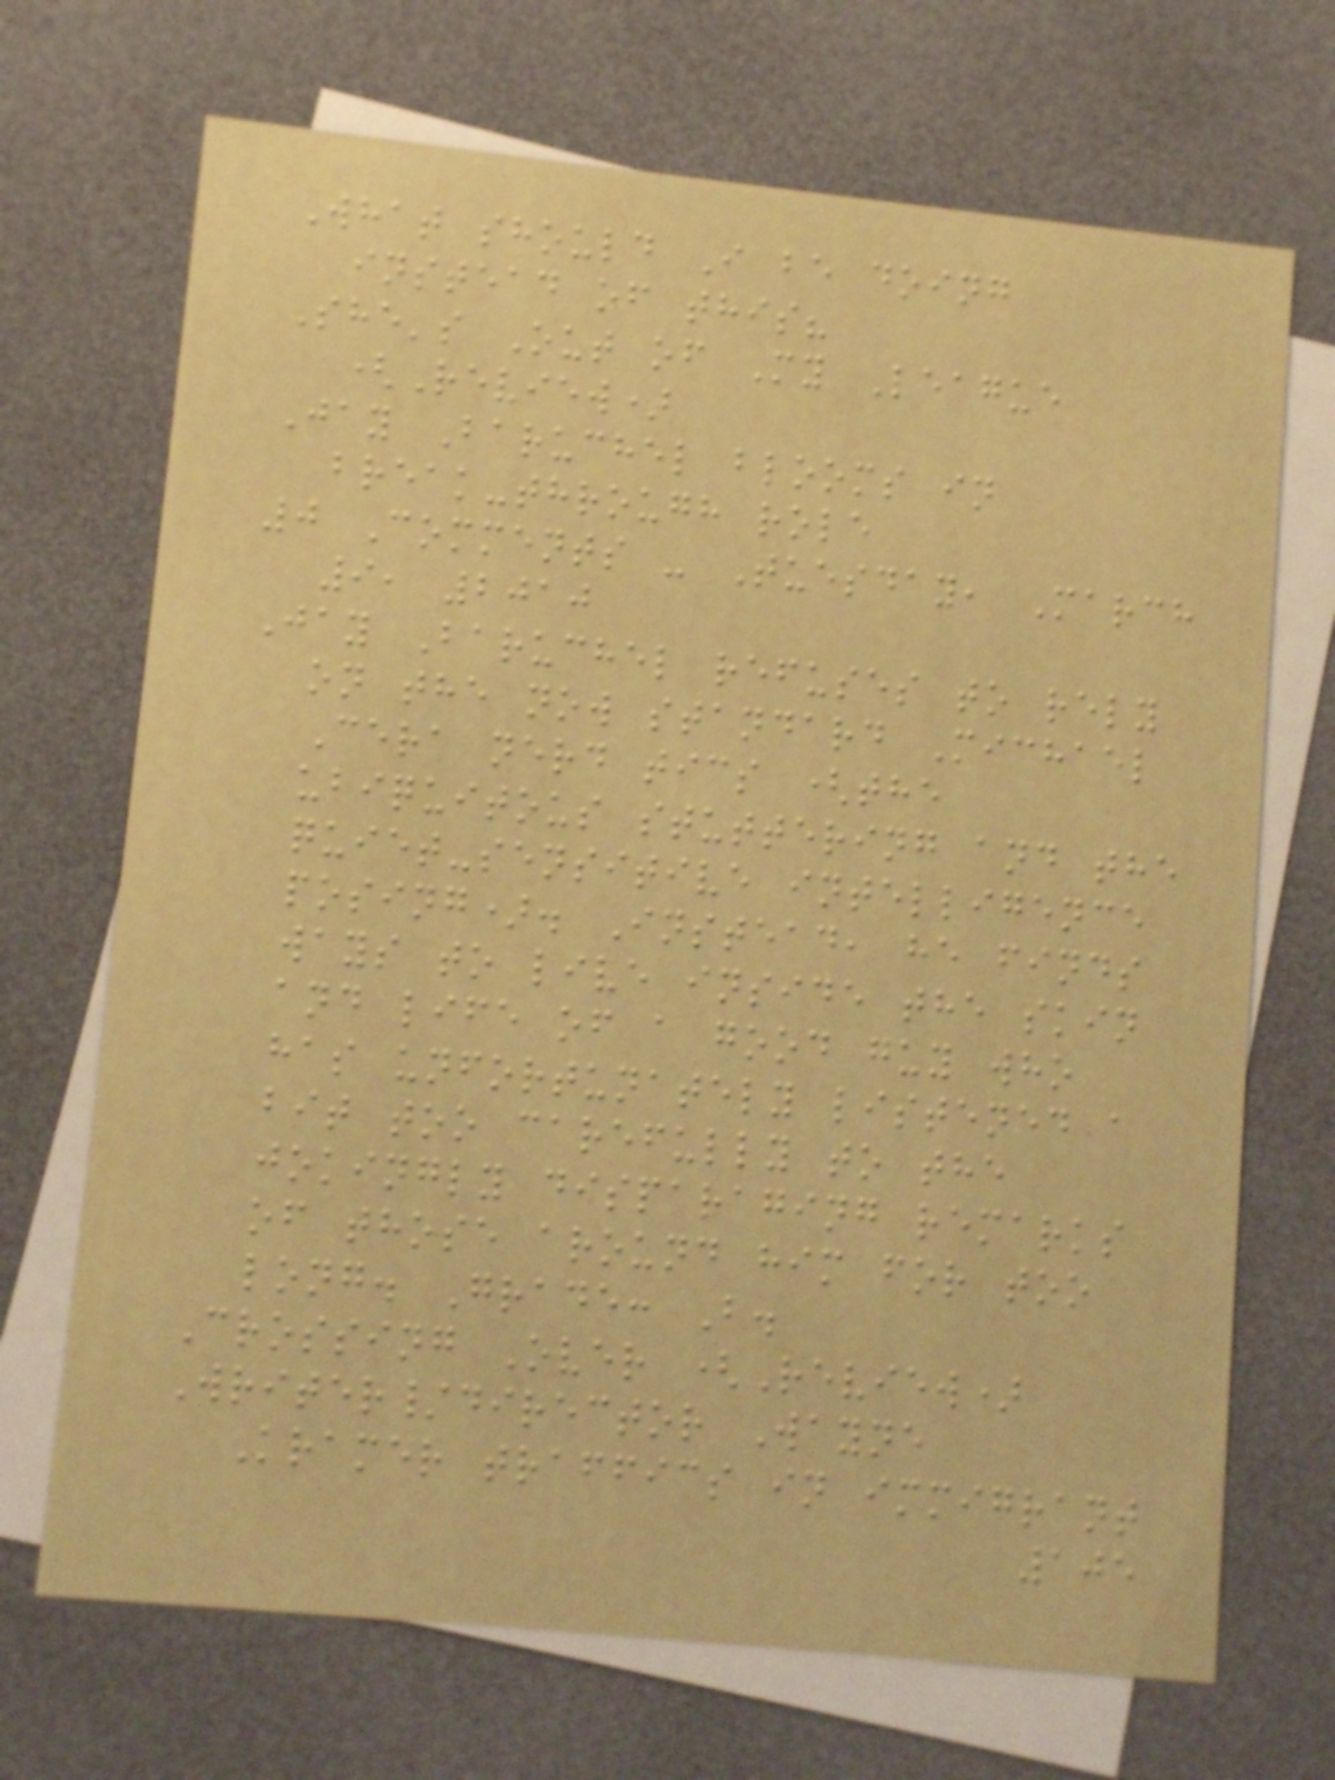What should I be doing
instead of this?
She's Out of My League
(Review)
Jay Baruchel blooms in
break-through role
0 Comments - Tuesday, March
9, 2010
Jay Baruchel refuses to rely
on the now standard Michael
Cera nerd tics (the
ubiquitous stuttering and the
quiet-sensitive intelligence
posing). Instead, he finds
ways to live inside the skin
and life of a good guy who
has unfortunately listened a
bit too carefully to the
jokingly disparaging remarks
of those around him for too
long. Grade: B.
Crossing Over (Review)
Writer/director Wayne
Kramer traffics in immigrant
105
